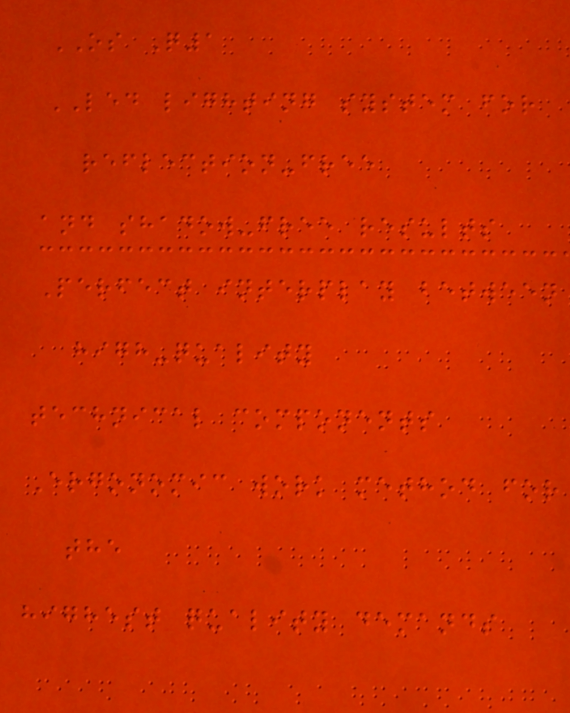OS Q1
LED lighting system for
reflection-free
and shadow-free results
Perfect interplay between
high-quality
technical components
Ergonomic work method for
the
highest quality demands
